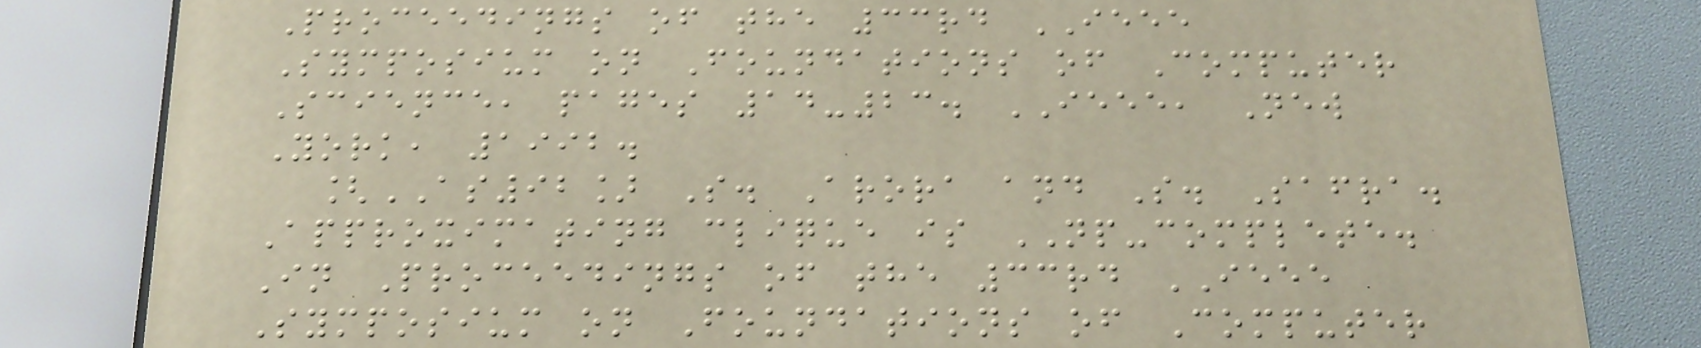Proceedings of the 33rd IEEE
Symposium on Foundations of Computer
Science, pages 14-23. IEEE, New
York, 1992.
[AS92] S. Arora and S. Safra.
Approximating clique is NP-complete.
In Proceedings of the 33rd IEEE
Symposium on Foundations of Computer
